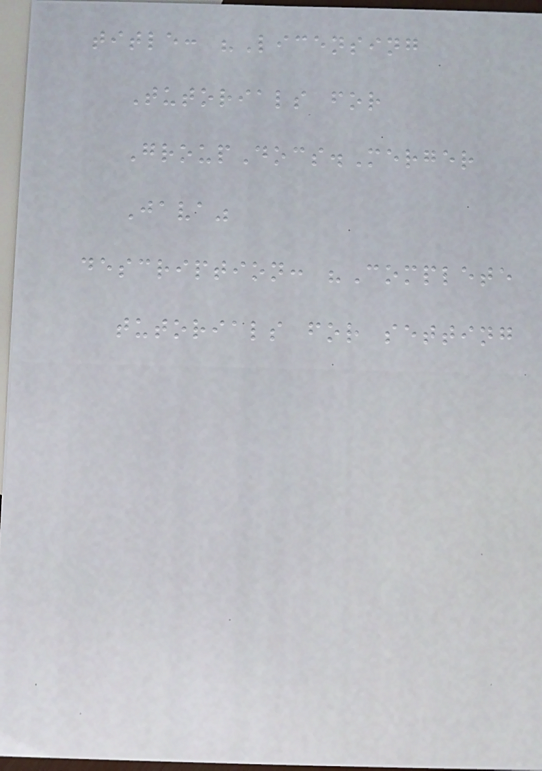title: "Licensing
Tutorials for
GroupDocs.Merger
Java"
description: "Complete
tutorials for setting
